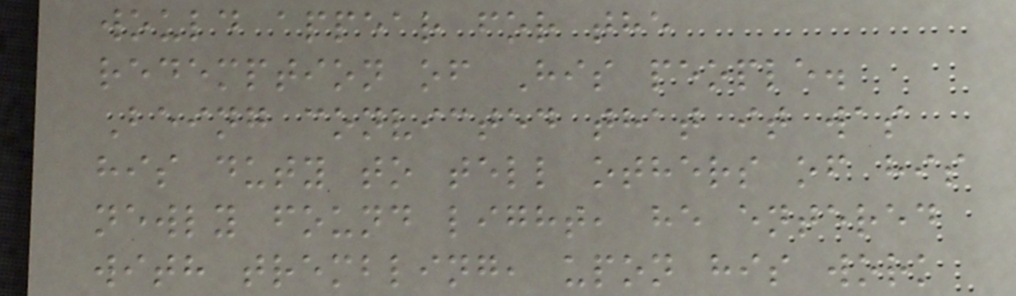would appear for the
redemption of His people.
Being convicted that it was
his duty to tell others of his
newly found light, he entered
with trembling, upon his work
